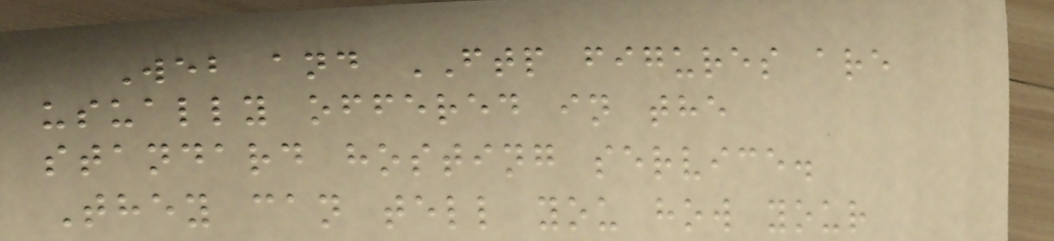Web and FTP figures are
usually offered in the
standard hosting service.
They can tell you how your
